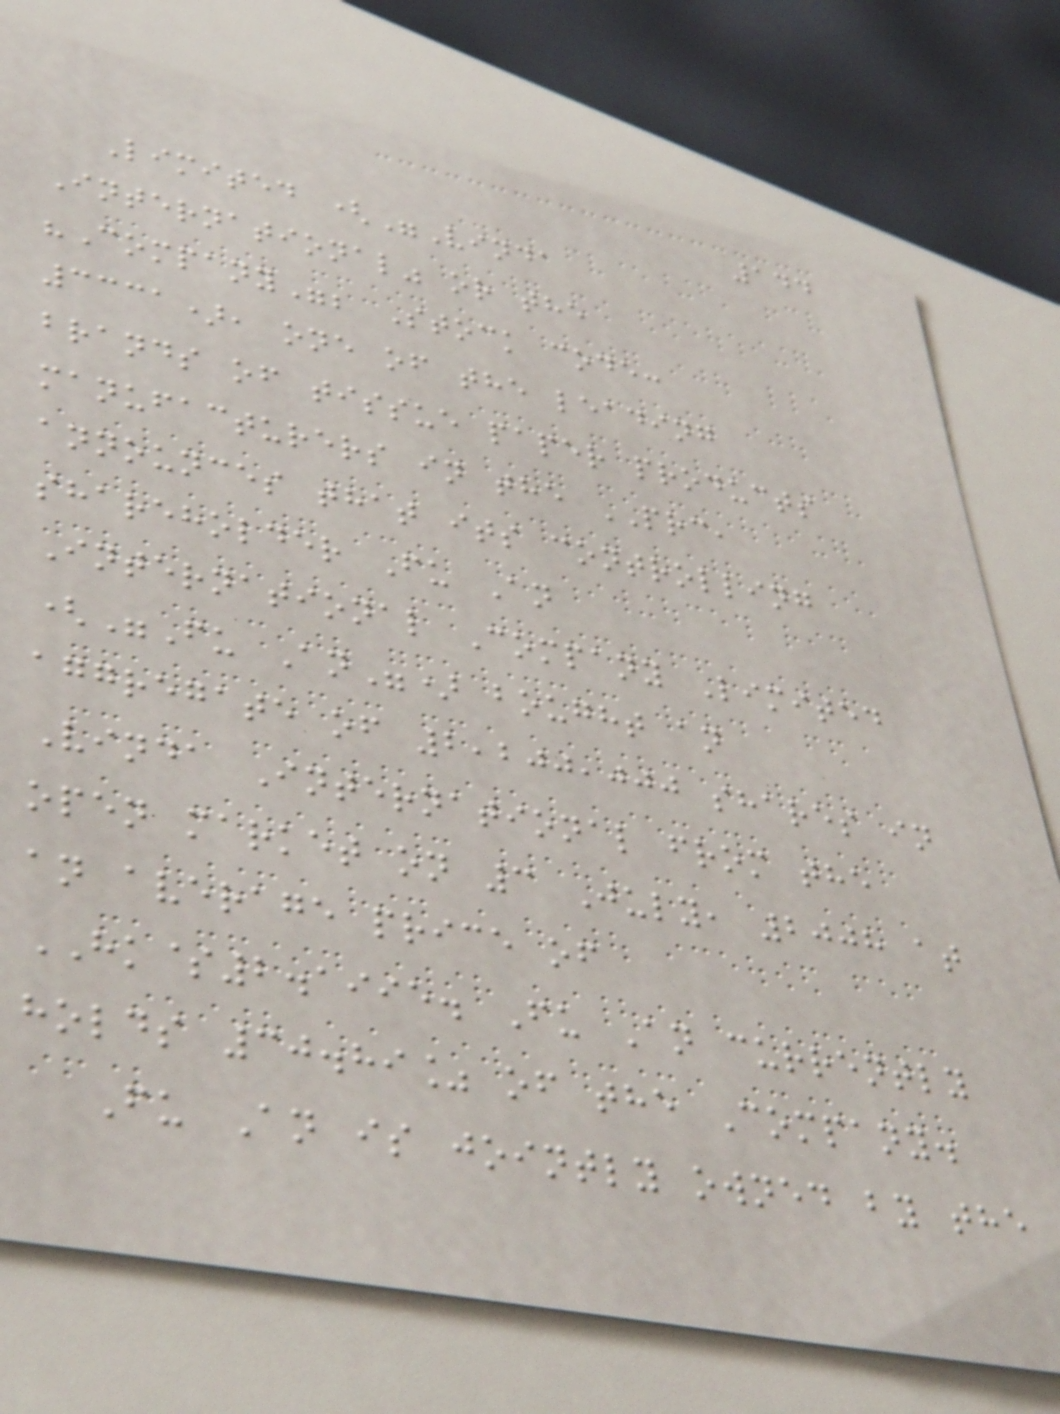144
Limited ("Vinda
International" or the
"Company"; Stock code:
3331), one of the leading
brands of tissue paper products
manufacturers in the PRC,
announces that its controlling
shareholder Fu An
International Company Limited
("Fu An") bought an
aggregate of 2,200,000 shares in
Vinda International from the
open market on 3 July, 2008 at
an average price of
HK$2.1995. Fu An currently
holds 30.89% of the Company.
Fu An is jointly owned by the
